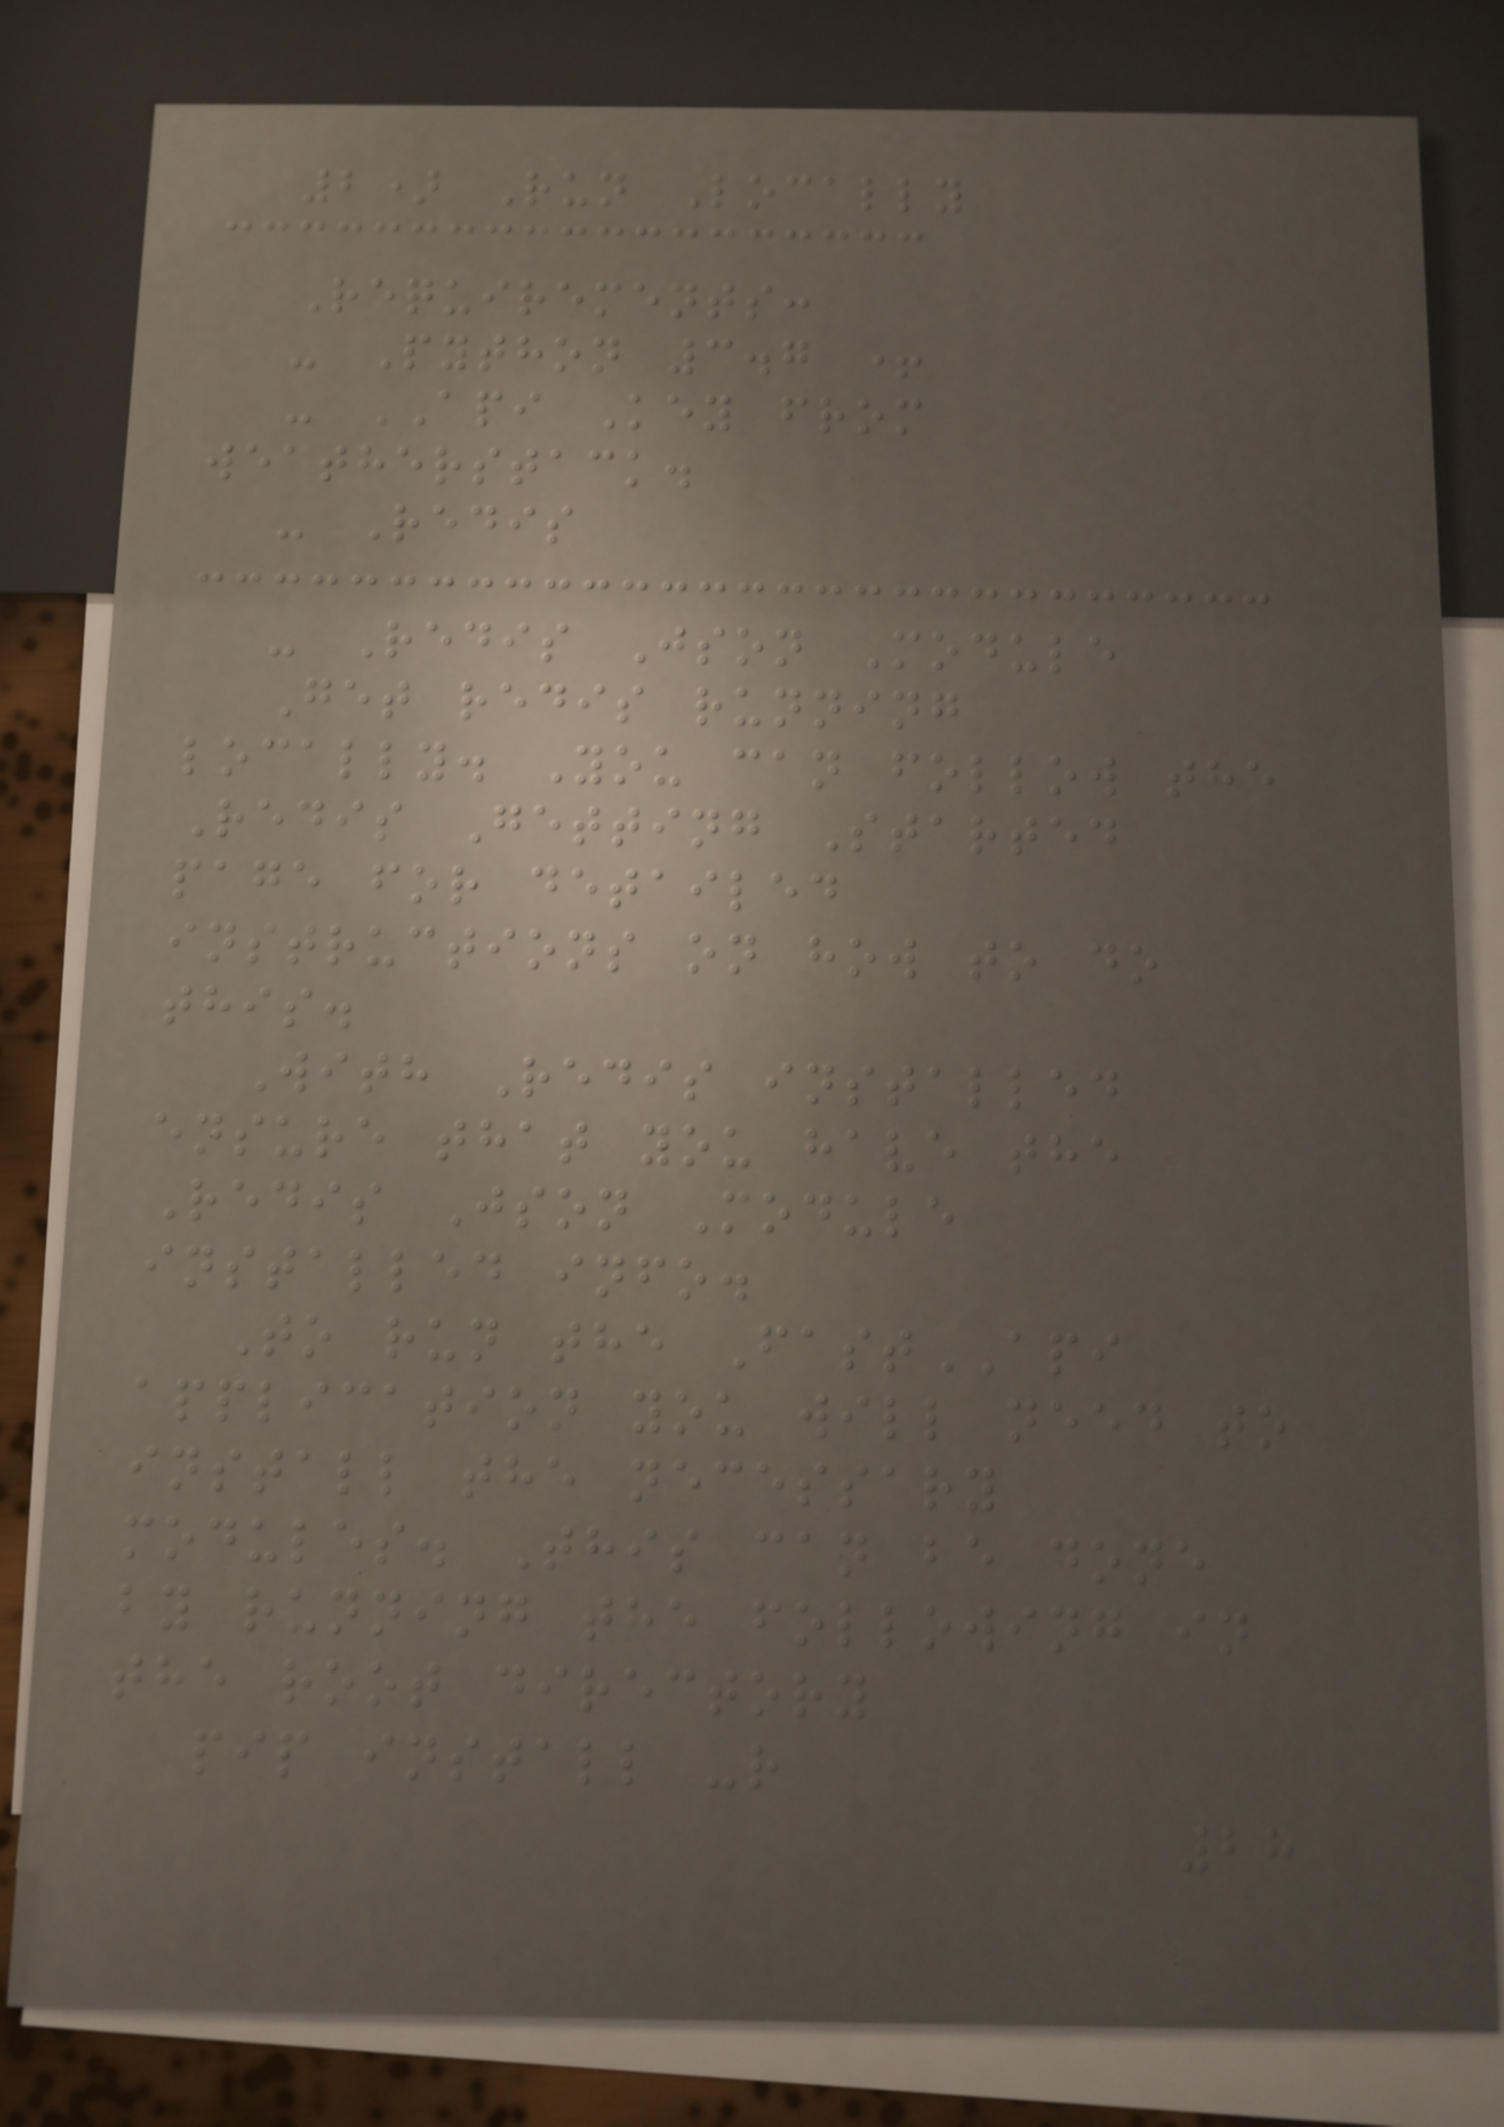2) Run Locally
Requirements:
- Python 3.7 +
- API Key from
weatherstack.
- Redis
- Redis Json Module
Get redis running
locally. You can follow the
Redis Getting Started
page for detailed
instructions on how to do
this.
With Redis installed
ensure that you have the
Redis Json Module
installed info.
To run the FastAPI
application you will need to
install the necessary
modules. This can be done
by running the following in
the root directory
pip install -r
28
